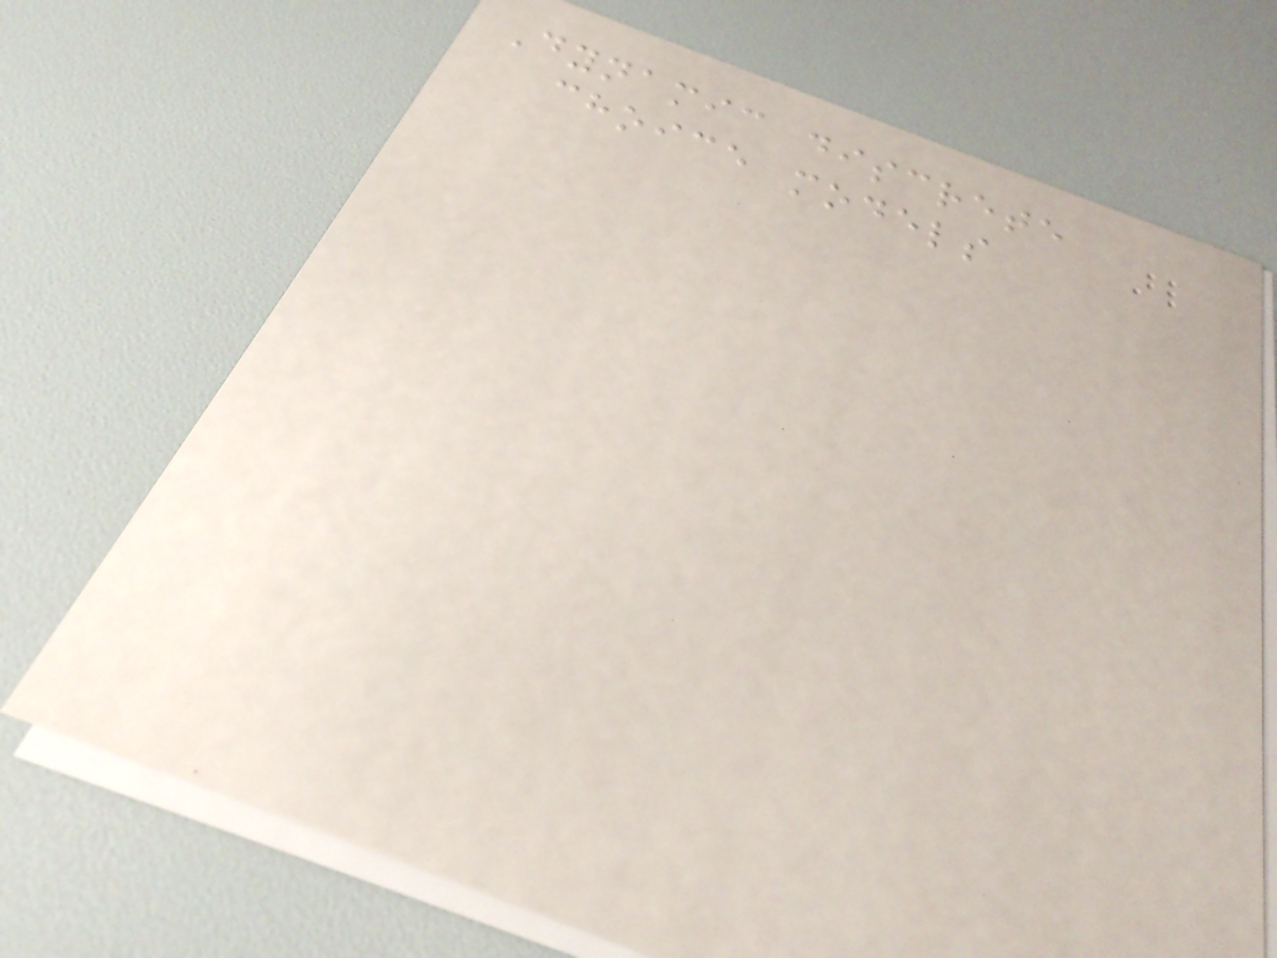Dynamic discrete
choice models
